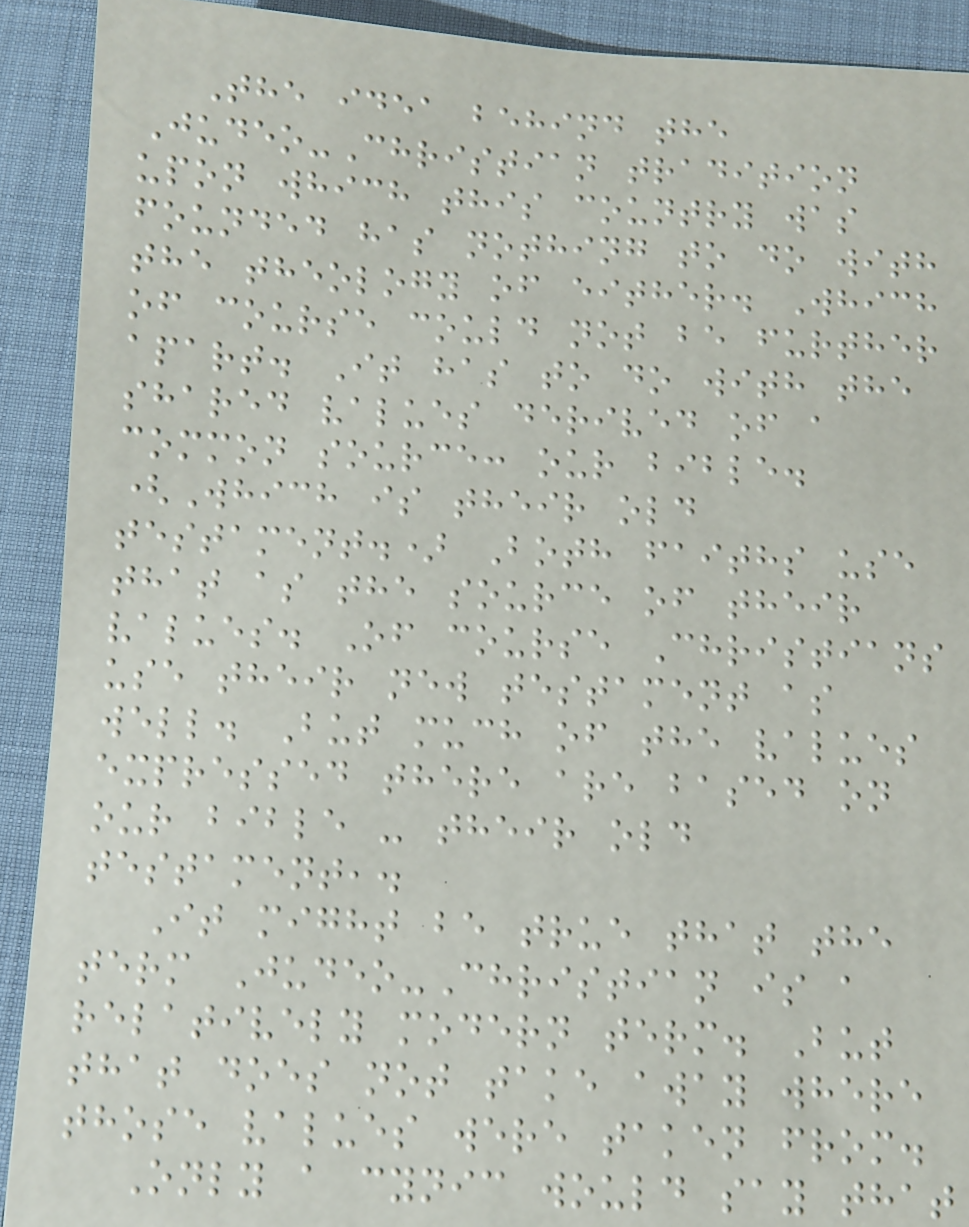The idea behind the
Judeo-Christian tradition
upon which this country was
founded has nothing to do with
the theology of either. Which
of course could not be further
apart. It has to do with the
shared values derived of a
common source: our bible.
(Which is their old
testament.) Both faiths use
that as the source of their
values. Of course Christians
use their new testament as
well. But much of the values
expressed there are based on
our bible - their old
testament,.
It might be true that the
term Judeo-Christian is a
relatively modern term. But
that does not take away where
those values were taken from.
Only a cynic would say that
